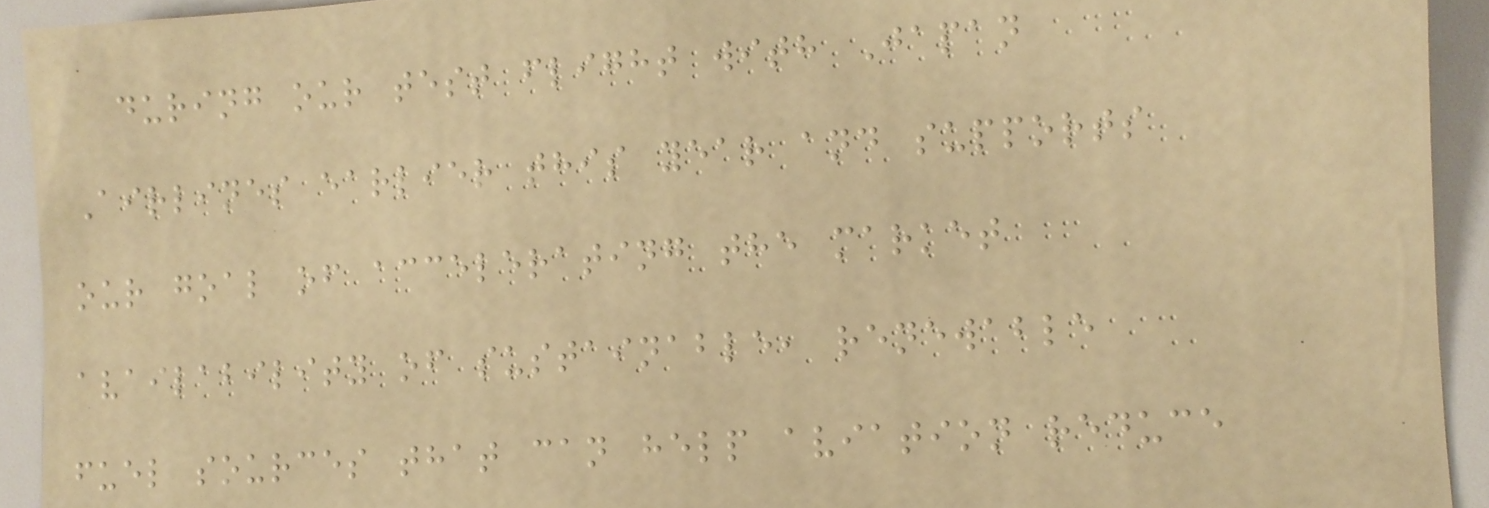during our test flight with Japan
Airlines earlier this year and supports
our goal of accelerating the market
availability of sustainable, renewable
fuel sources that can help aviation reduce
